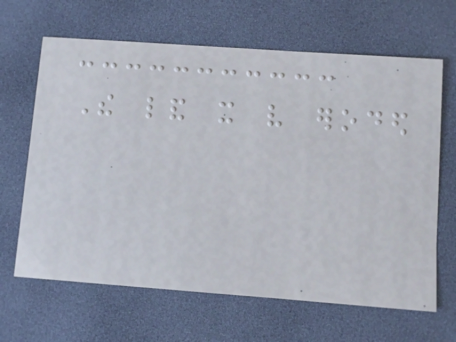The land it very eroded
